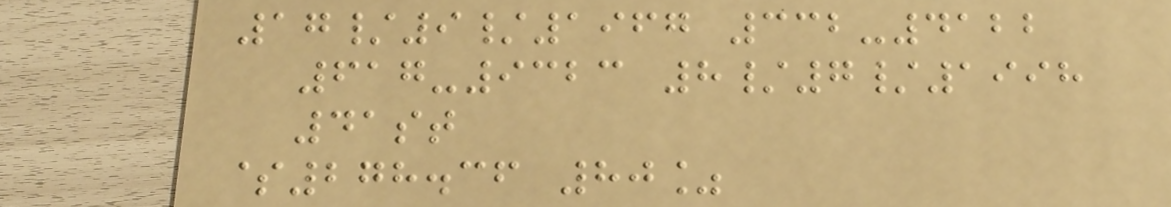17/9/1967 332-4122
617-9323 8/7/1998
41st
$278.36 80%
